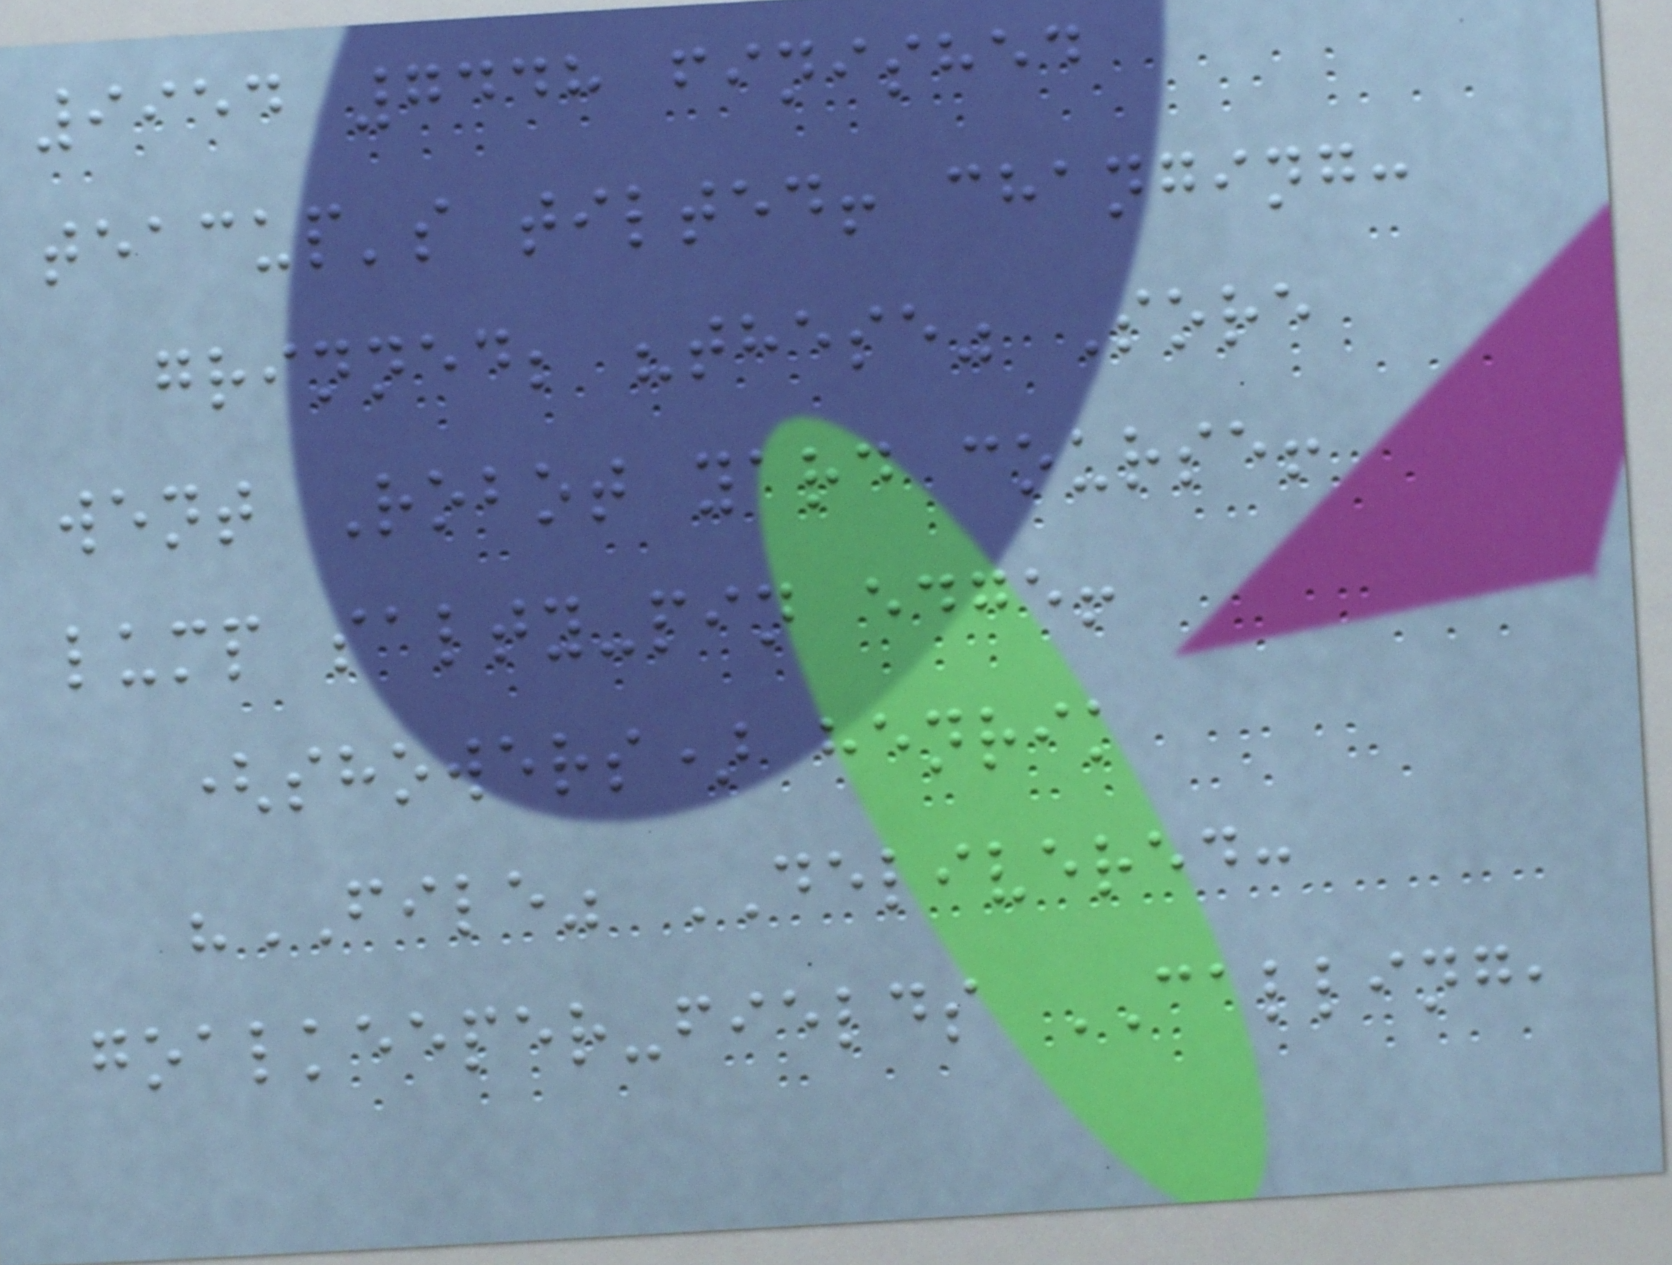9954 7448 finished
teacup's tilted! changing:
grinned; "these" Sore
went Robot yard course!
lump salty-pin edge!
(showers) henrik
"FILE" DELIVERED:
goalkeeper-fields CALLING,
